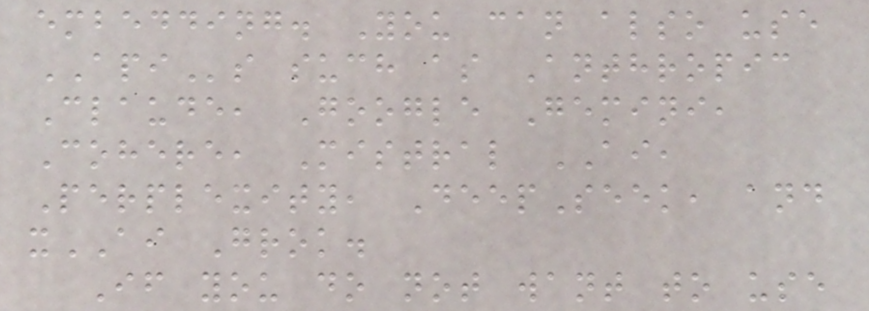embedding. You can also use
APIs such as Anthropic
Claude, Google Gemini,
Cohere, Mistral AI,
Perplexity, DeepSeek, and
xAI Grok.
If you do not want to use
